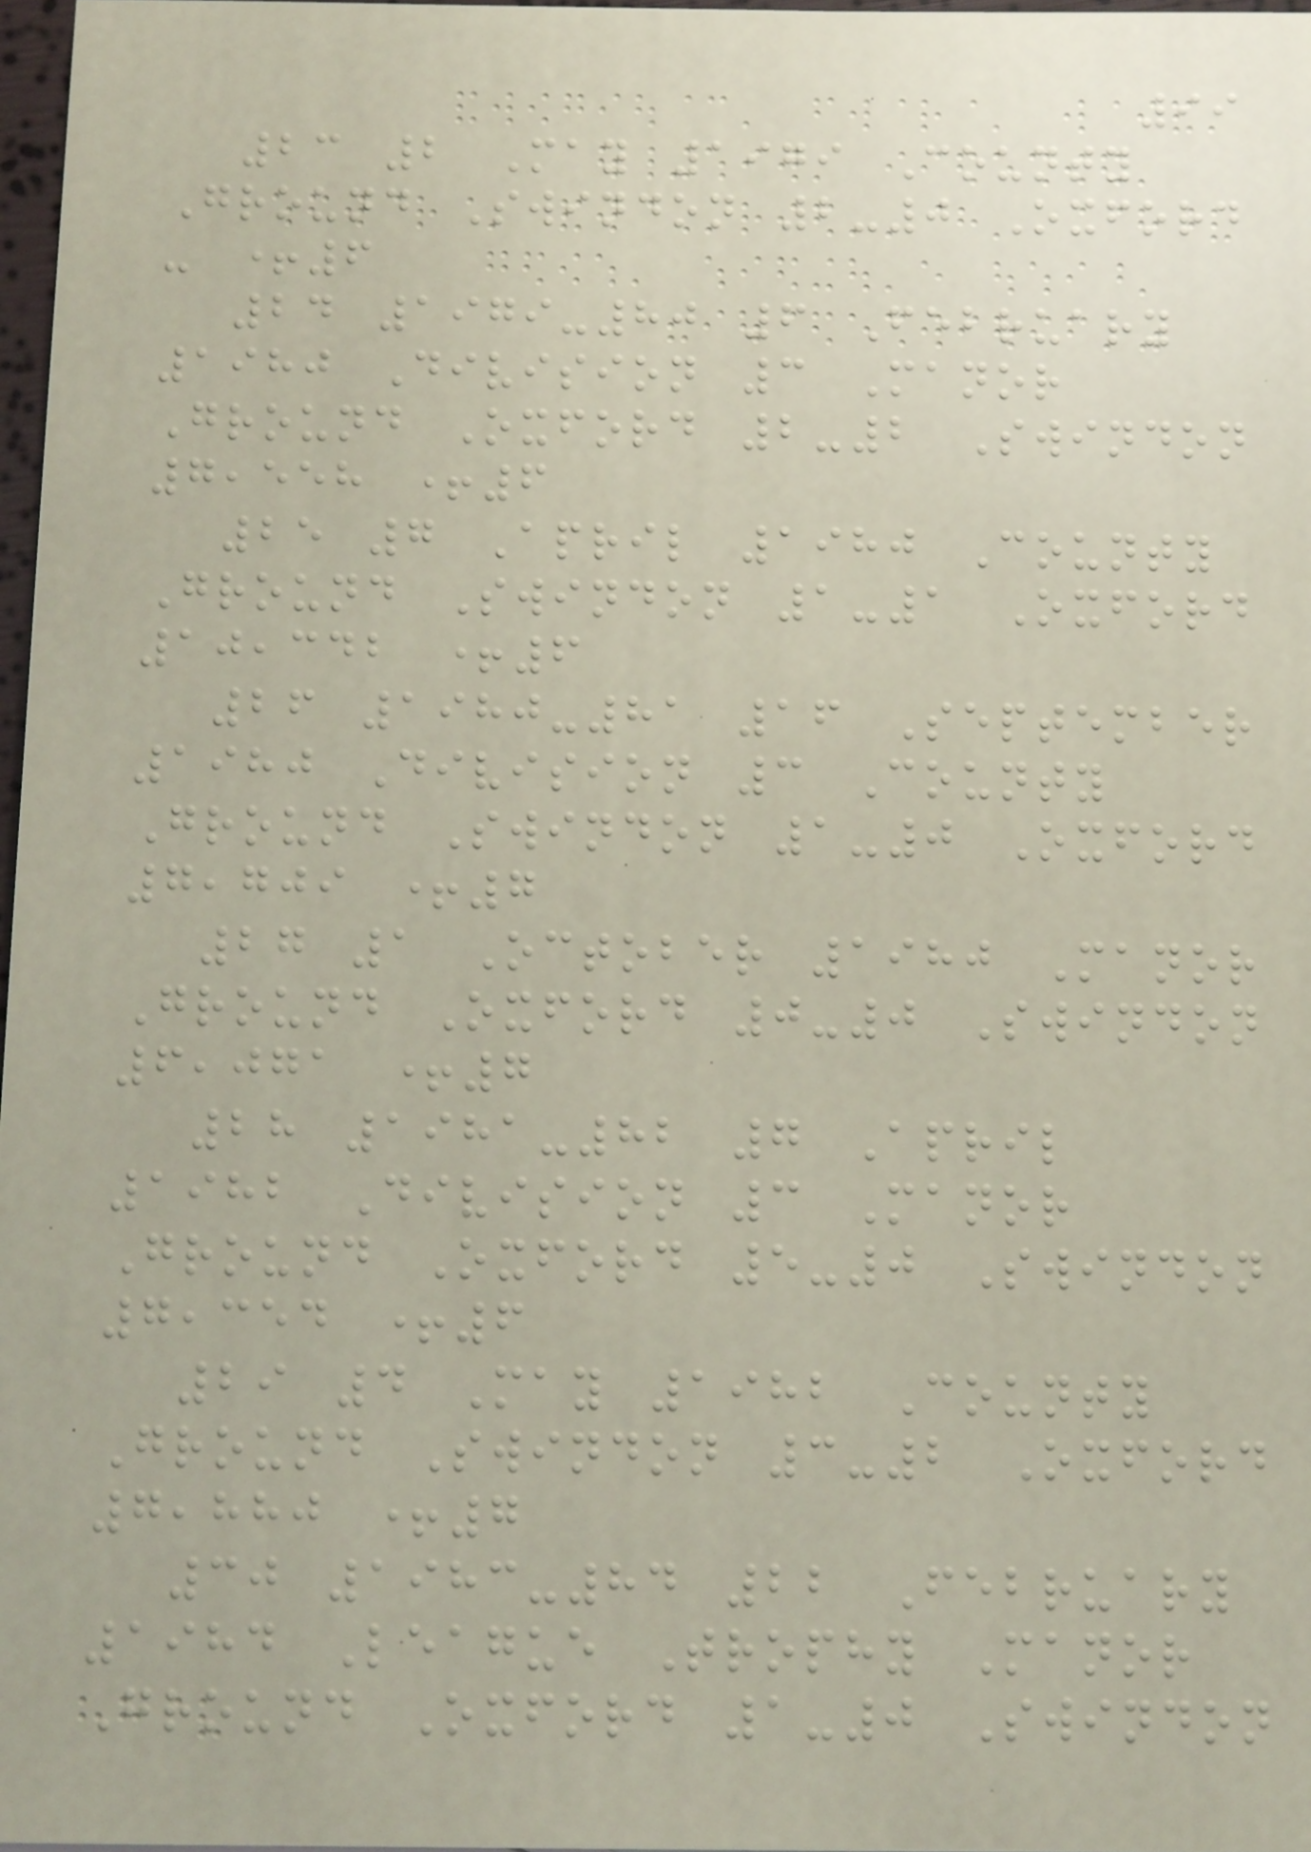99
23 2 May 1979 County
Ground Swindon 2-0 Oxford
- +6
24 1979-80 6 February
1980 Division 3 Manor
Ground Oxford 2-2 Swindon
7,558 +6
25 7 April 1980 County
Ground Swindon 1-1 Oxford
10,342 +6
26 1980-81 16 September
1980 Division 3 County
Ground Swindon 1-0 Oxford
7,709 +7
27 1 October 1980 Manor
Ground Oxford 0-0 Swindon
6,071 +7
28 1981-82 7 April
1982 Division 3 Manor
Ground Oxford 5-0 Swindon
7,354 +6
29 4 May 1982 County
Ground Swindon 3-2 Oxford
7,880 +7
30 1983-84 22 February
1984 League Trophy Manor
Ground Oxford 1-0 Swindon
